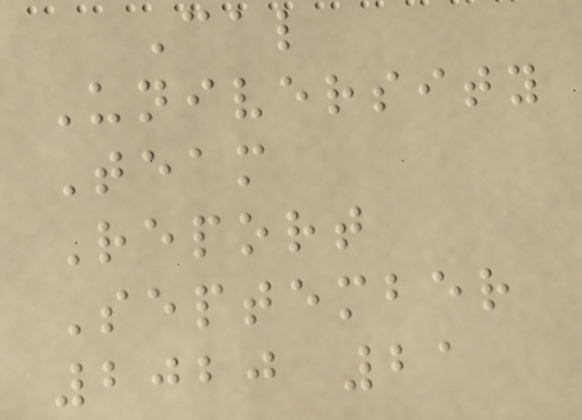Cal
University
Team
Report
September
2020 21
